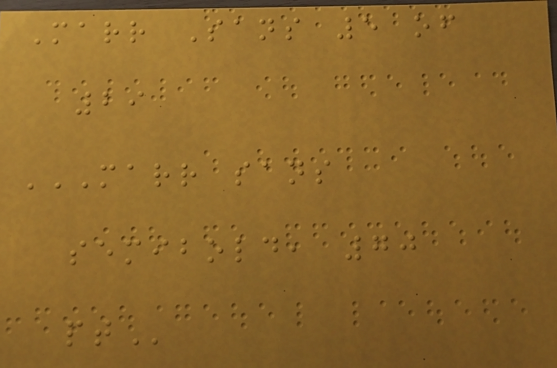Marr Sans 5 of
29
MARR SANS
SEMIBOLD, 70
PT
